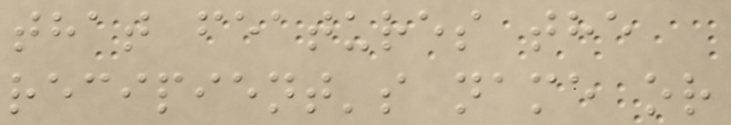that features the
recipient's name or
